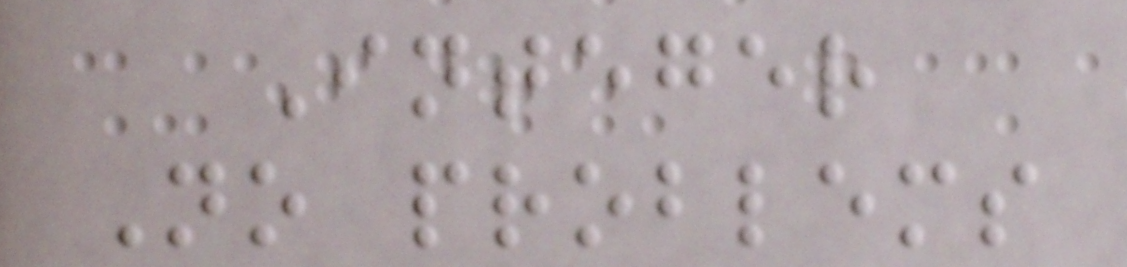Integer
No problems
